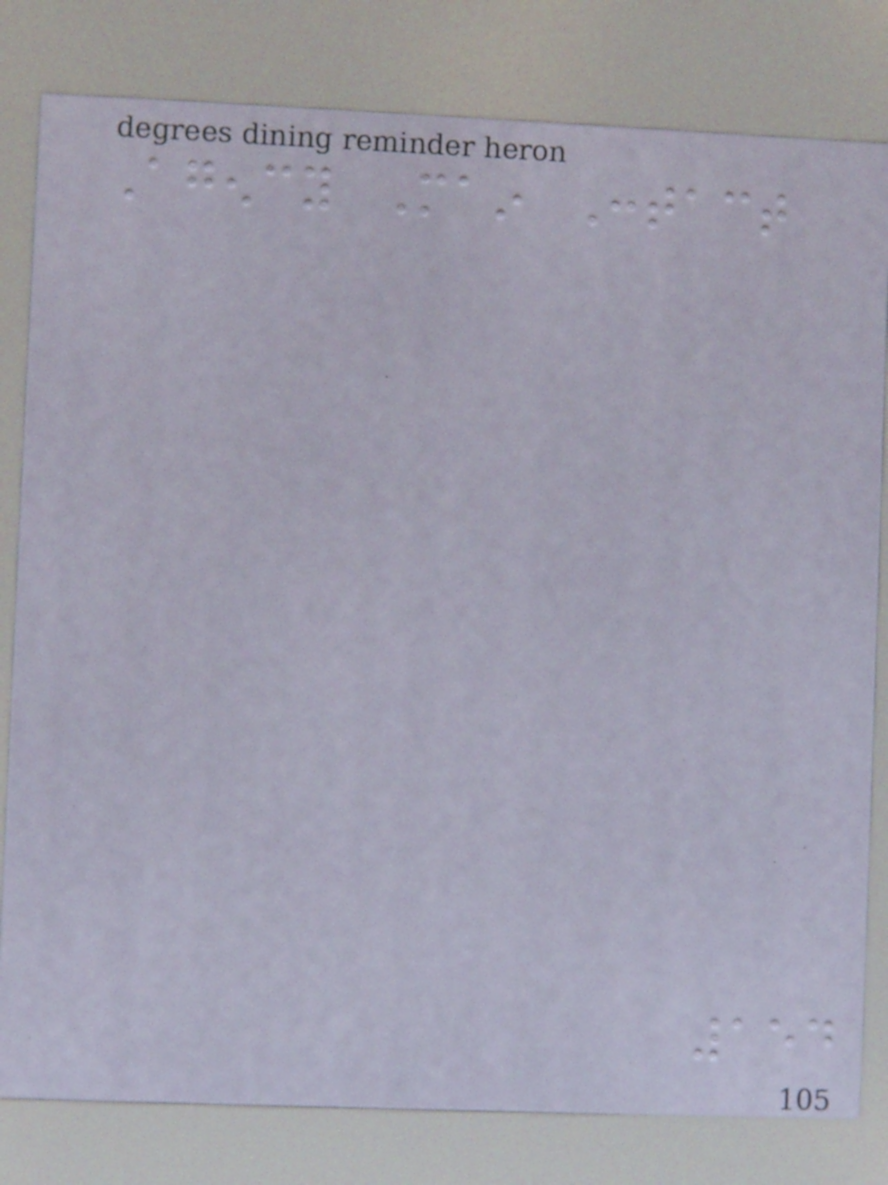Agency Main Contact
154
